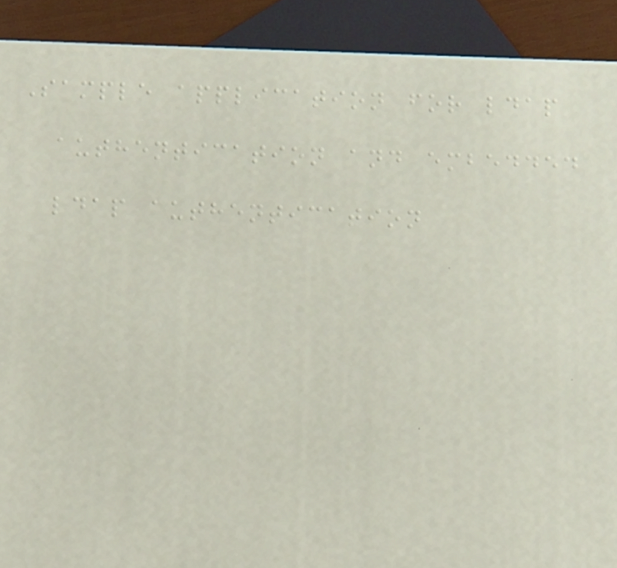Sample application for ldap
authentication and embedded
ldap authentication
